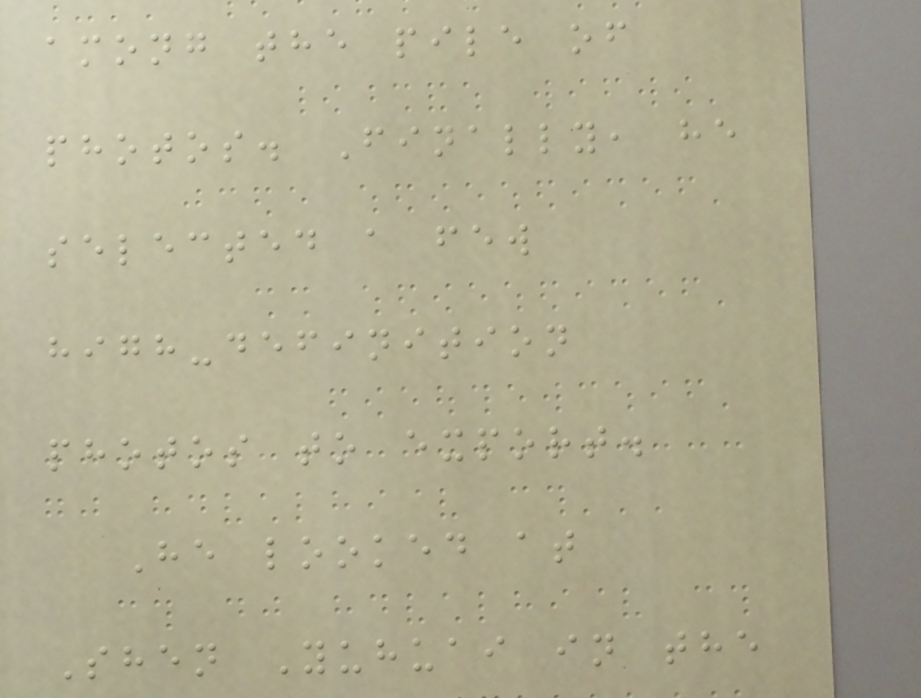among the pile of
photos. Finally, he
selected a few
high-definition
photos to export.
He looked at
Shen Yuhuai in the
